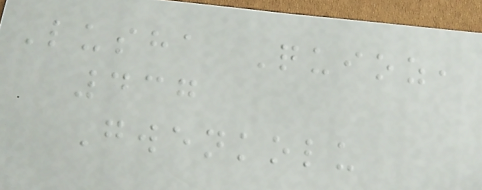Lusha Quioz,
437
Gwenkolu
